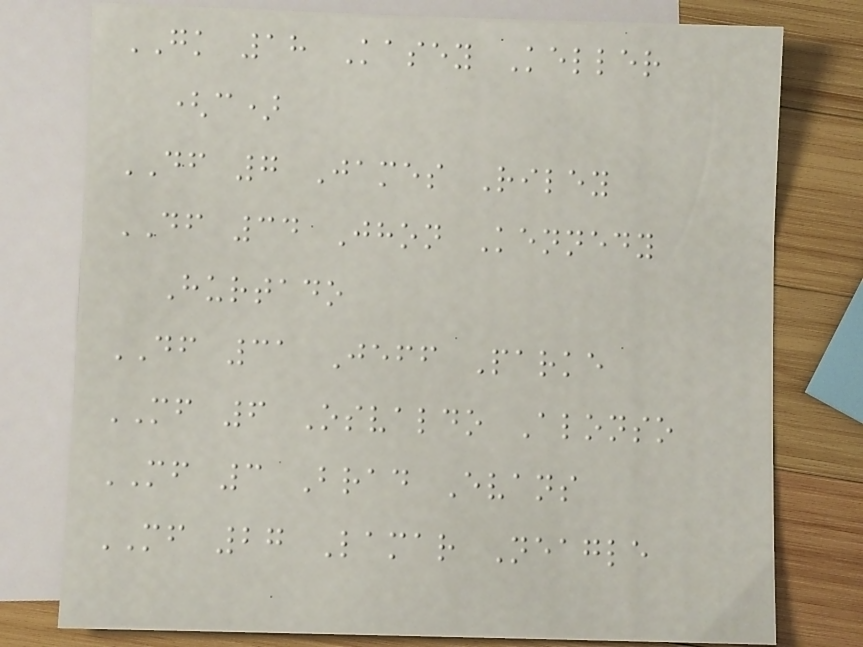GK 18 Kasey Keller
(c)
DF 7 James Riley
DF 34 Jhon Kennedy
Hurtado
DF 31 Jeff Parke
MF 6 Osvaldo Alonso
MF 3 Brad Evans
MF 27 Lamar Neagle
